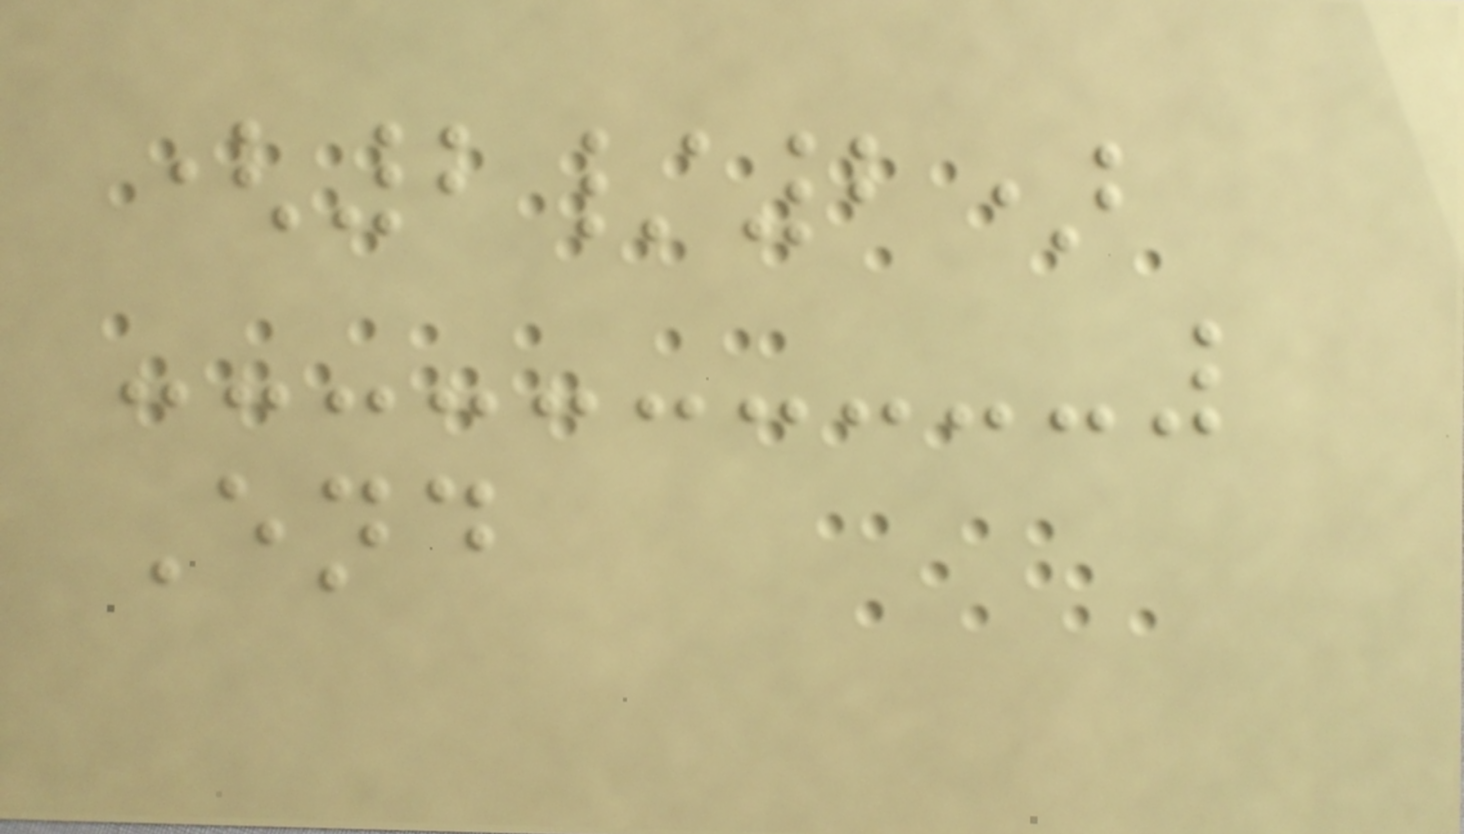(2/2)
End
